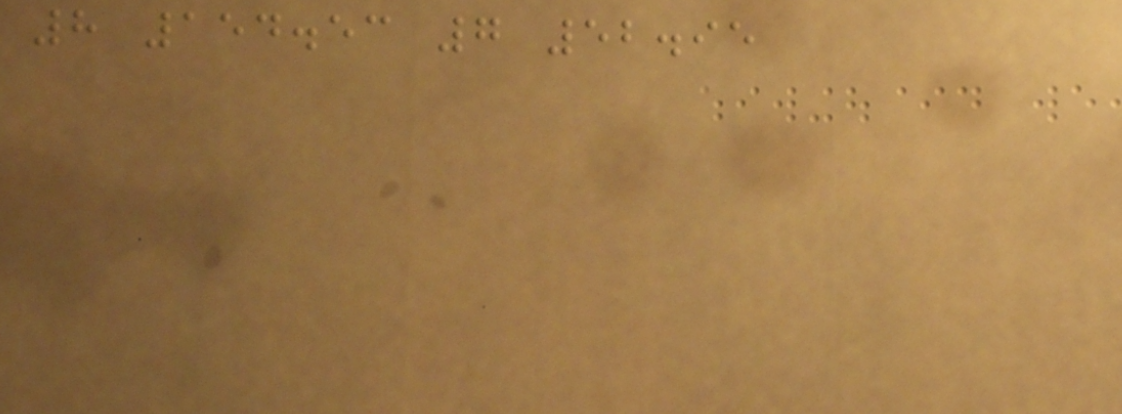8 154.53 7 52.95
